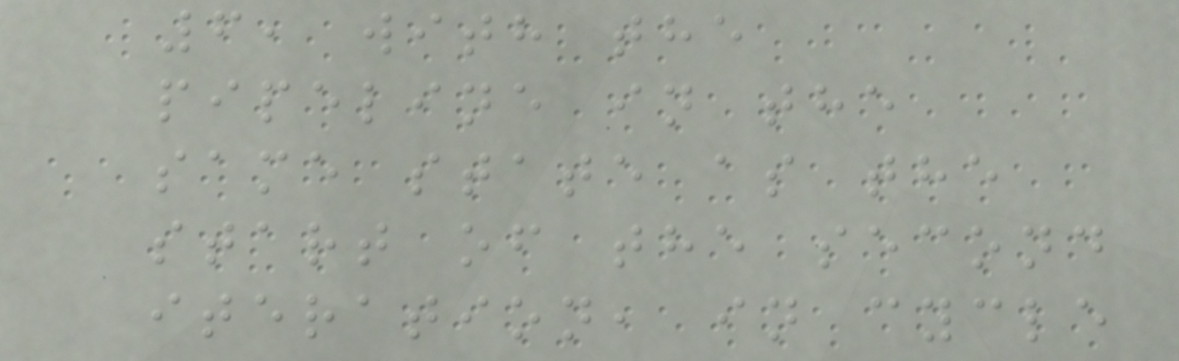6, with the
pipeline in the
same state as the
start of the second
iteration, in cycle
